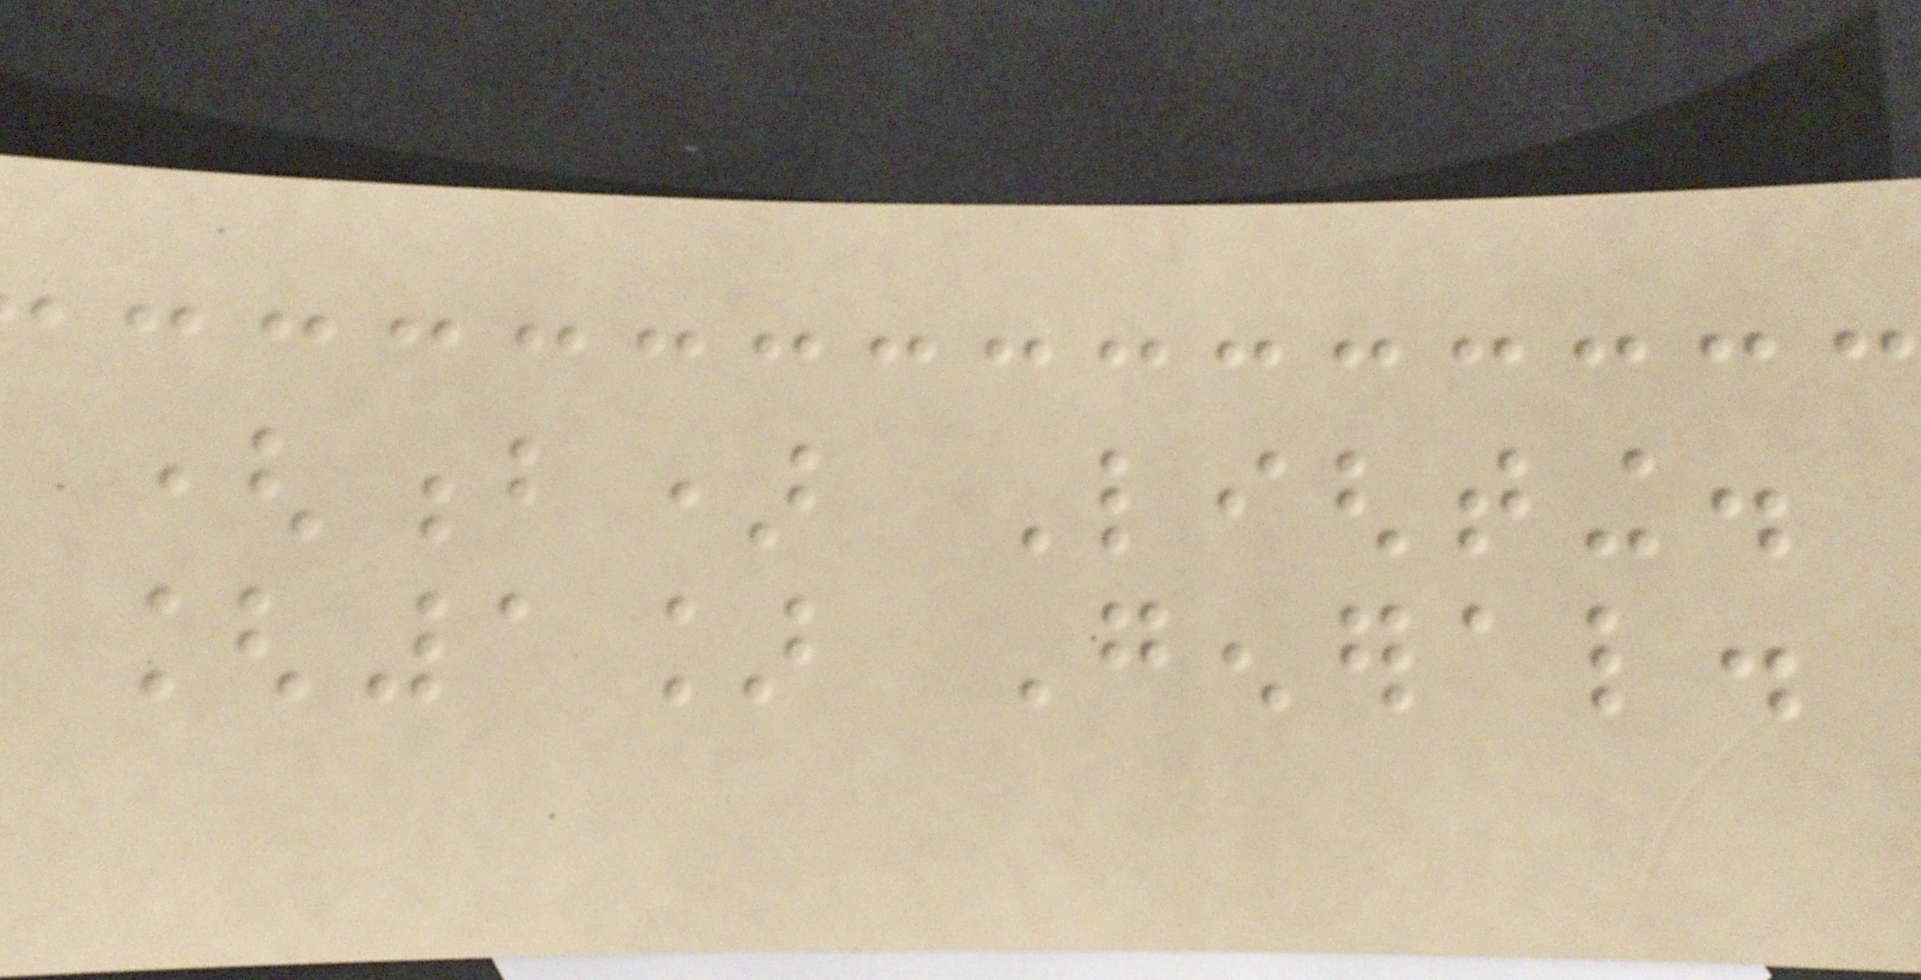(b) Lighting.
[1] General.
